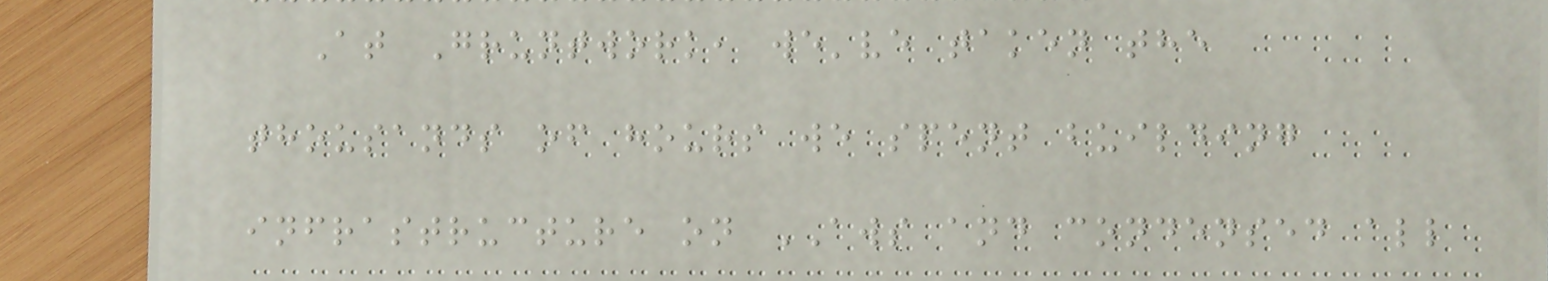At Gruntwork, we've taken the
thousands of hours we spent building
infrastructure on AWS and condensed all
